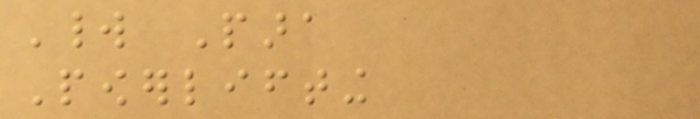World Para
Powerlifting
